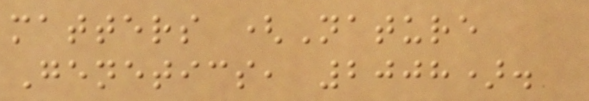matters (Nature
Genetics, 2008).
